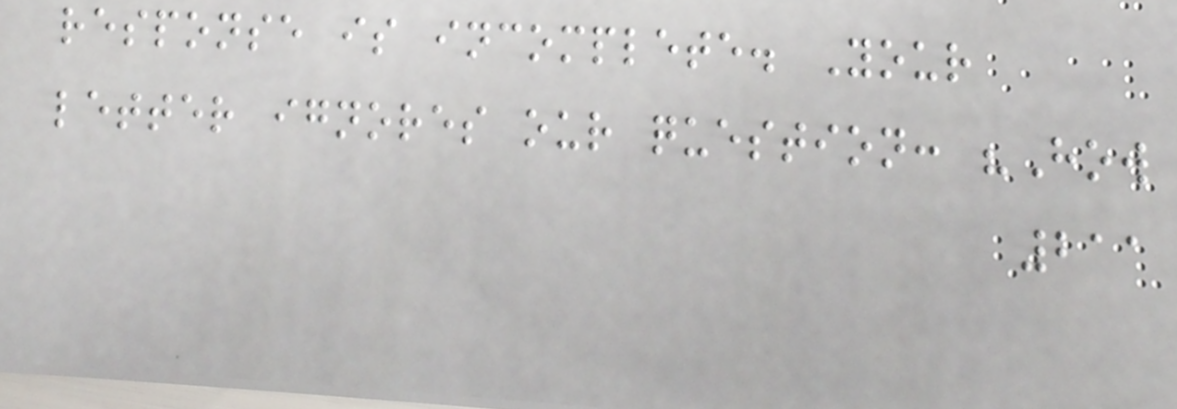response is incomplete. Your
letter ignores our question: "How
211
